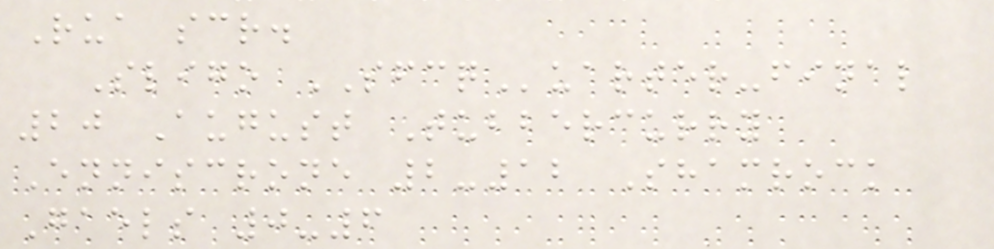Rua scr.
Sligo SFCQuarter-final
20 August Tubbercurry
Enniscrone 2-12 Shamrock
Gaels 0-6
